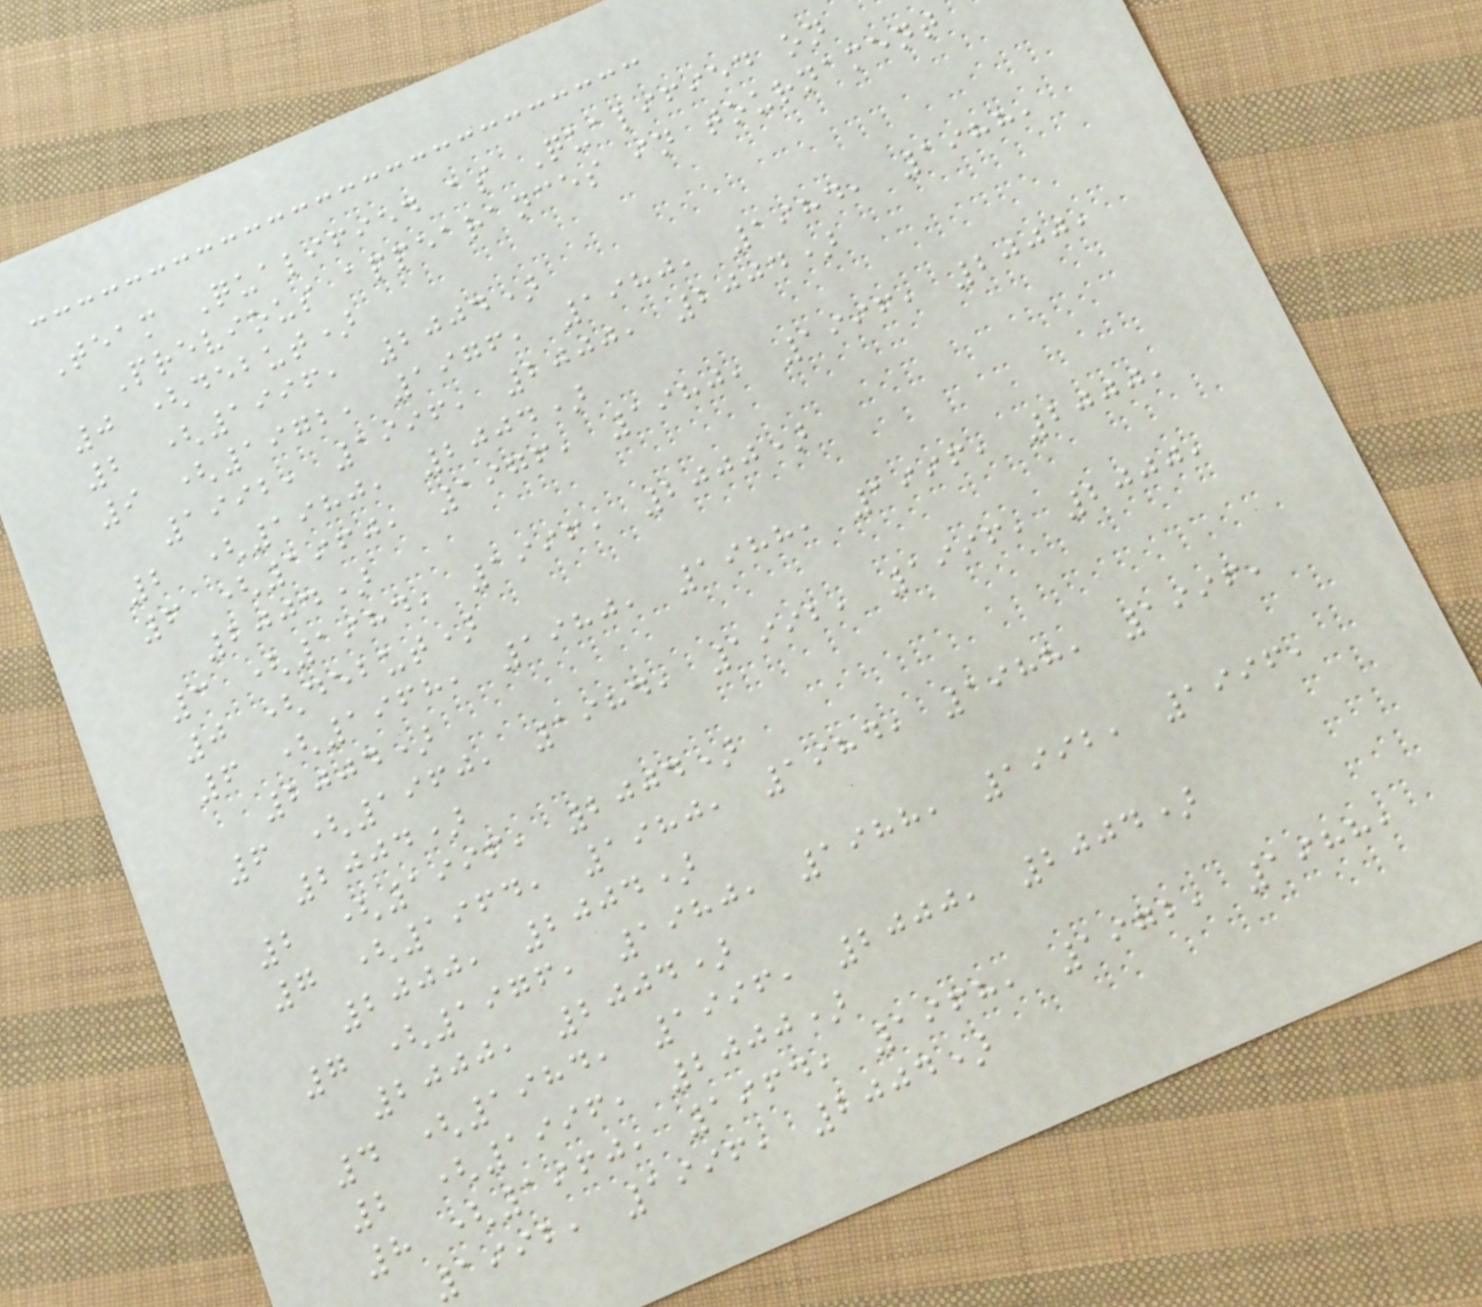Team Qualified as Qualified on
Previous appearances in tournament
0 (debut)
2 (1996, 2004)
9 (1972, 1976, 1980, 1984, 1988,
1992, 1996, 2000, 2004)
2 (1980, 2004)
6 (1960, 1976, 1980, 1996, 2000,
2004)
3 (1984, 1996, 2000)
0 (debut)
6 (1968, 1980, 1988, 1996, 2000,
2004)
6 (1960, 1984, 1992, 1996, 2000,
2004)
2 (1996, 2004)
7 (1964, 1980, 1984, 1988, 1996,
2000, 2004)
7 (1976, 1980, 1988, 1992, 1996,
2000, 2004)
4 (1984, 1996, 2000, 2004)
2 (1996, 2000)
8 (1960, 1964, 1968, 1972, 1988,
1992, 1996, 2004)
